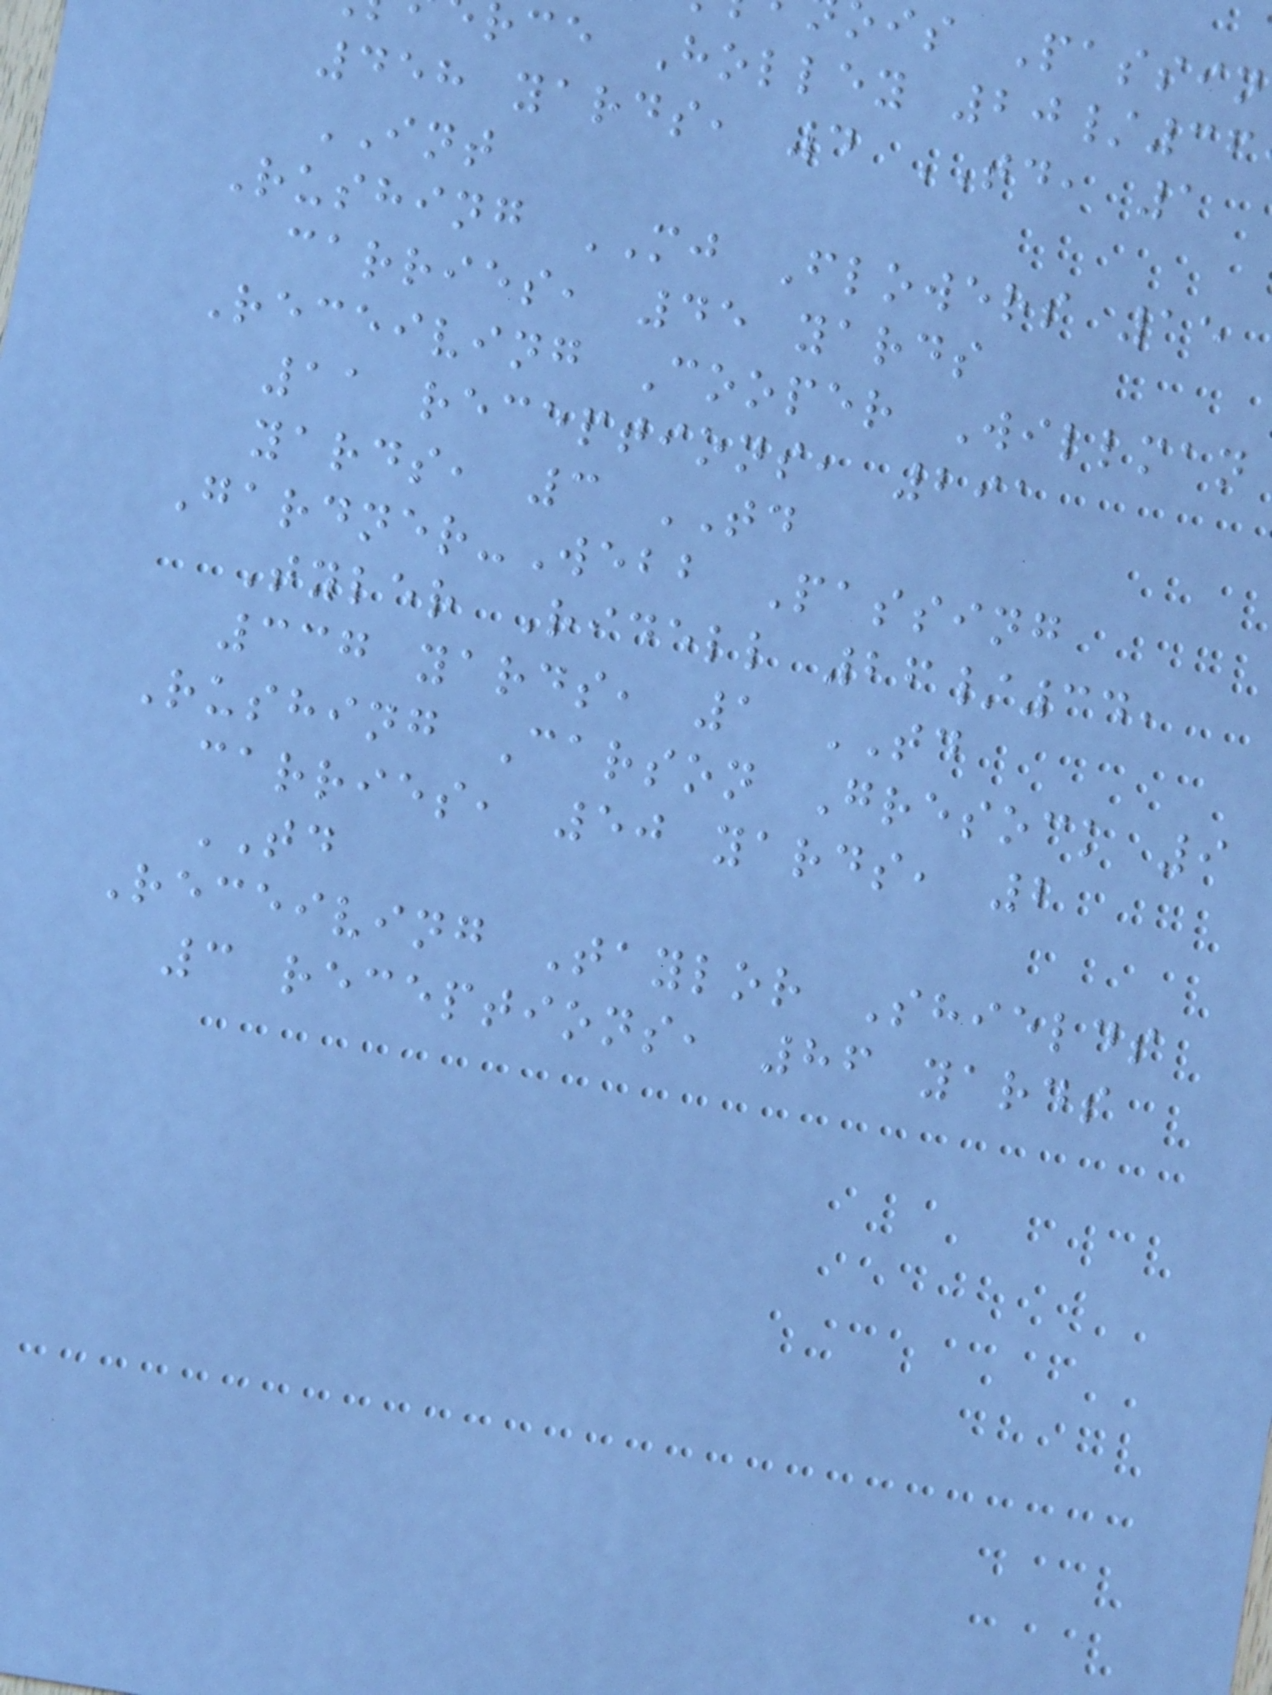is Passin
rce Holley 20/36
458 yards, 4 TD, 1
INT
Rushing MJ Flowers 15
carries, 45 yards
Receiving Cooper Willman
11 receptions, 291
yards, 3 TD
Gardner-Webb Passing
Tyler Ridell 26/34,
337 yards, 1 TD
Rushing Carson Gresock 9
carries, 50 yards, 2
TD
Receiving Taylor Shields
3 receptions, 86 yards
